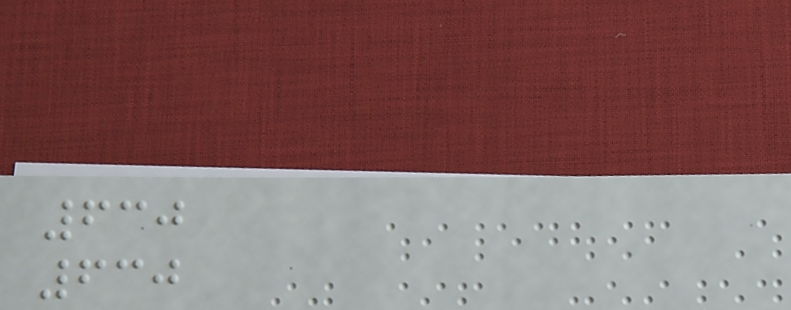630
630
